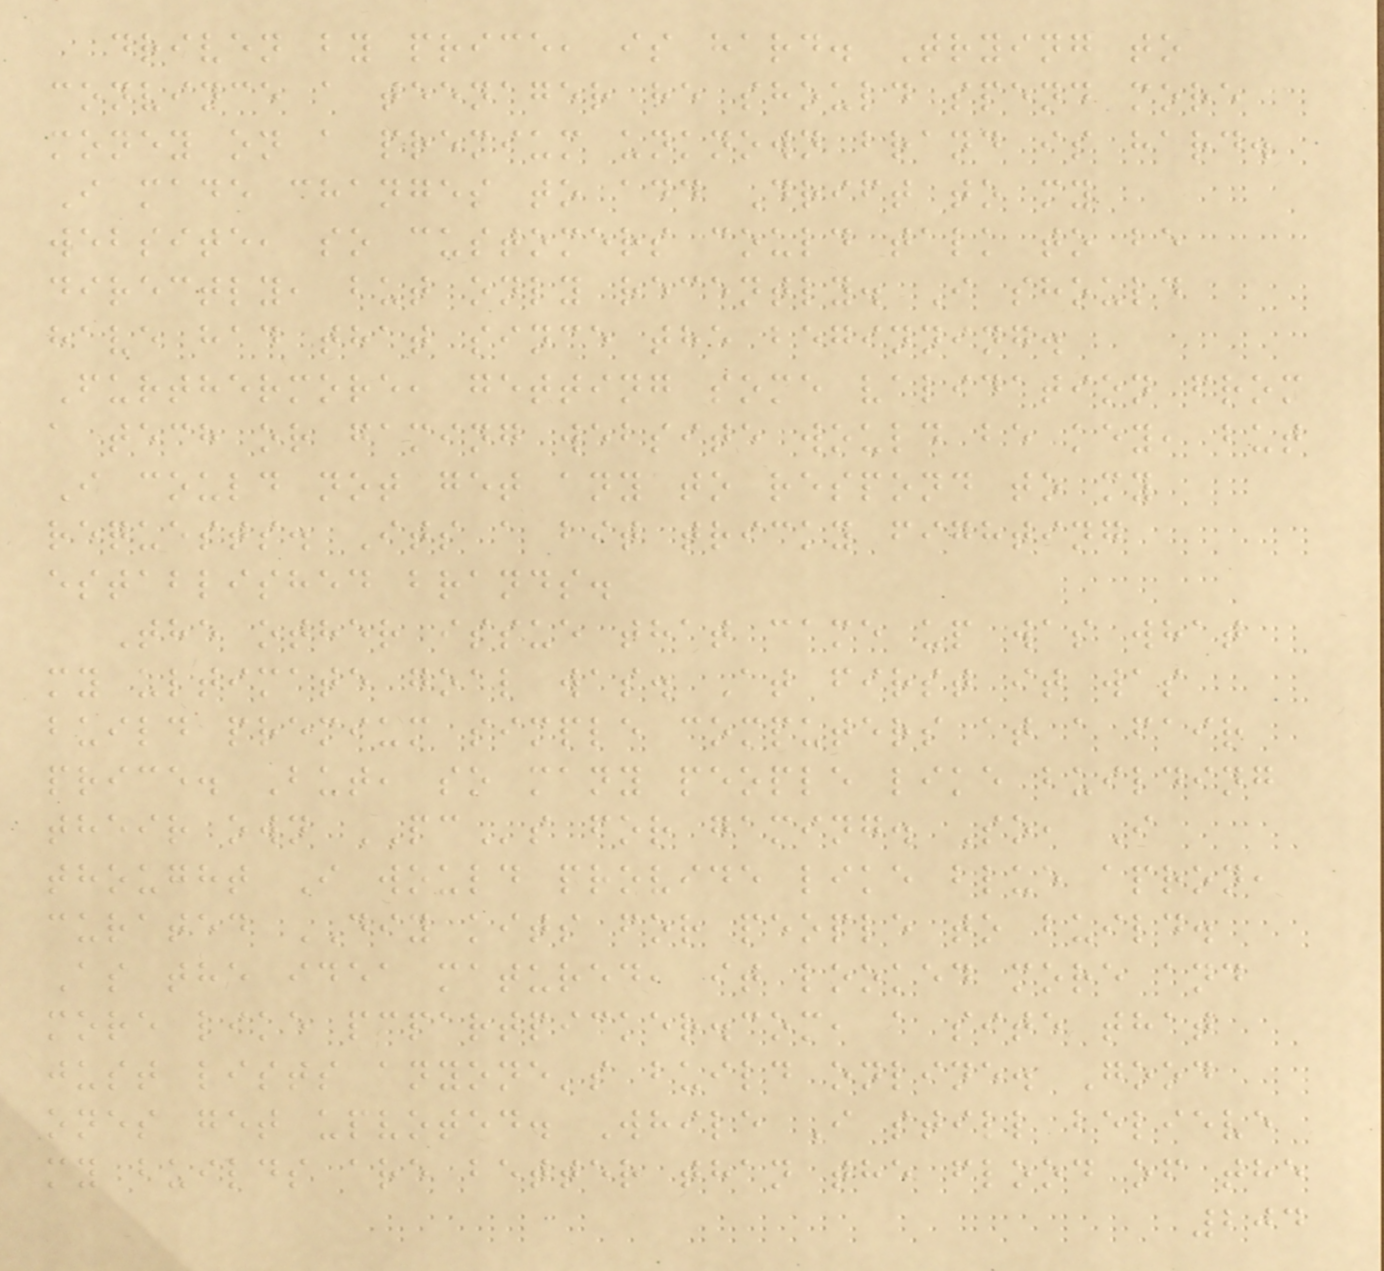driven by price, is hard. Trying to
convince a teenager he should spend more
money on a premium unknown brand is hard.
I made changes to add Drift to my
website, so customers could talk to be
directly, but only recently. I should
have had that since the beginning.
Furthermore, getting some validation from
a tech or gaming website would be key, but
I could not get any to respond to my
requests. Its a bit tricky fighting
established brands.
The other issue that came up was what
my ultimate goal was. At first it was
build premium simple computers at a fair
price. But, so many people like building
their own PCs for gaming. So, I
thought I would provide like blue apron,
curated DIY kits for people to build.
As the idea matured, it looked more and
more like pcpartpicker.com, a site that
just lists anyone's build online. Good
ones get upvoted. While I still believe
my builds are better than the flood of the
204
